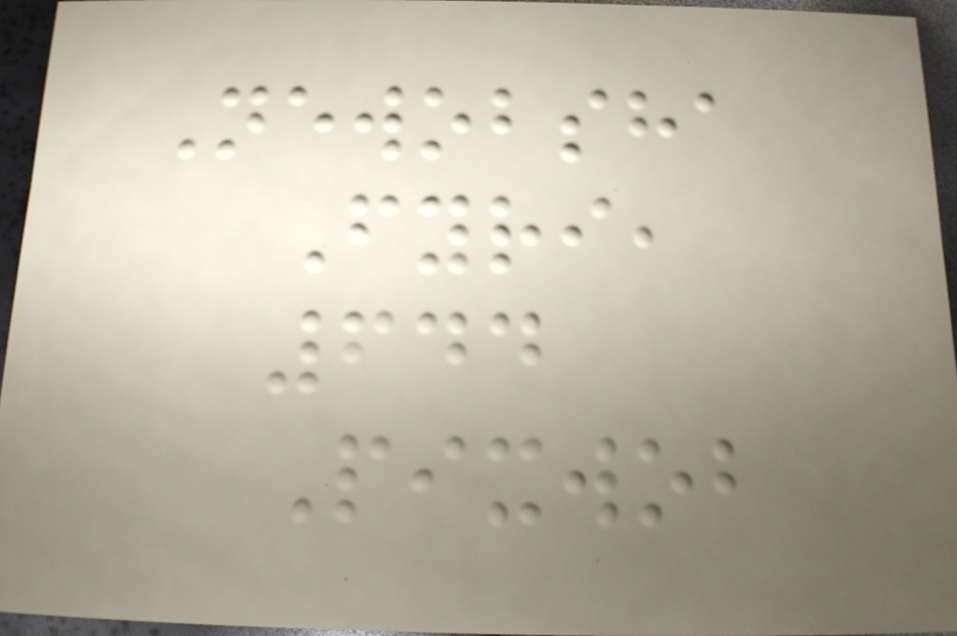Newobsha
Fyri,
644
Pixwob
